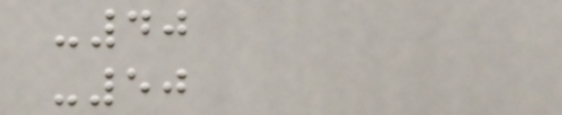-40
-50
